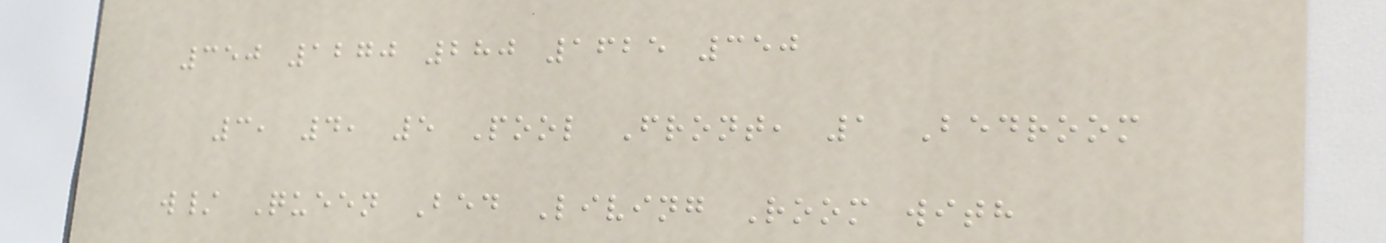350 1270 280 1625 350
3, 4, 5 Pool Front, 1 Bedroom
w/ Queen Bed Living Room with
